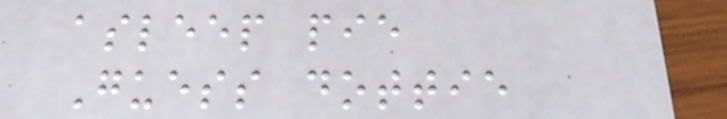asleep pie
Guess dottie
